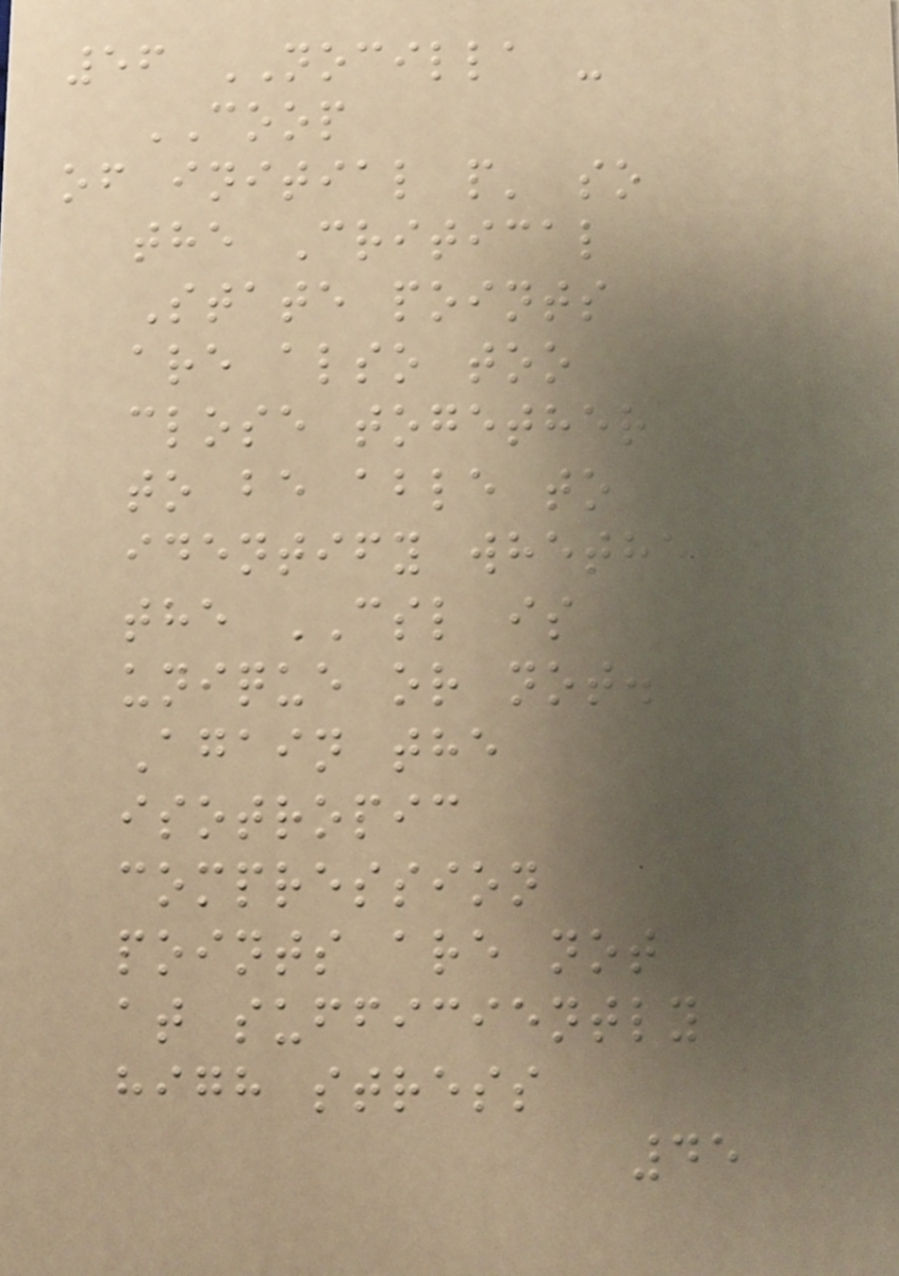56 NOCILLA -
COOP
of initial p' so
the Critical
State points
are also too
close together
to be able to
identify whether
the CSL is
unique or not.
Again the
isotropic
compression
points are not
at sufficiently
high stress
45
